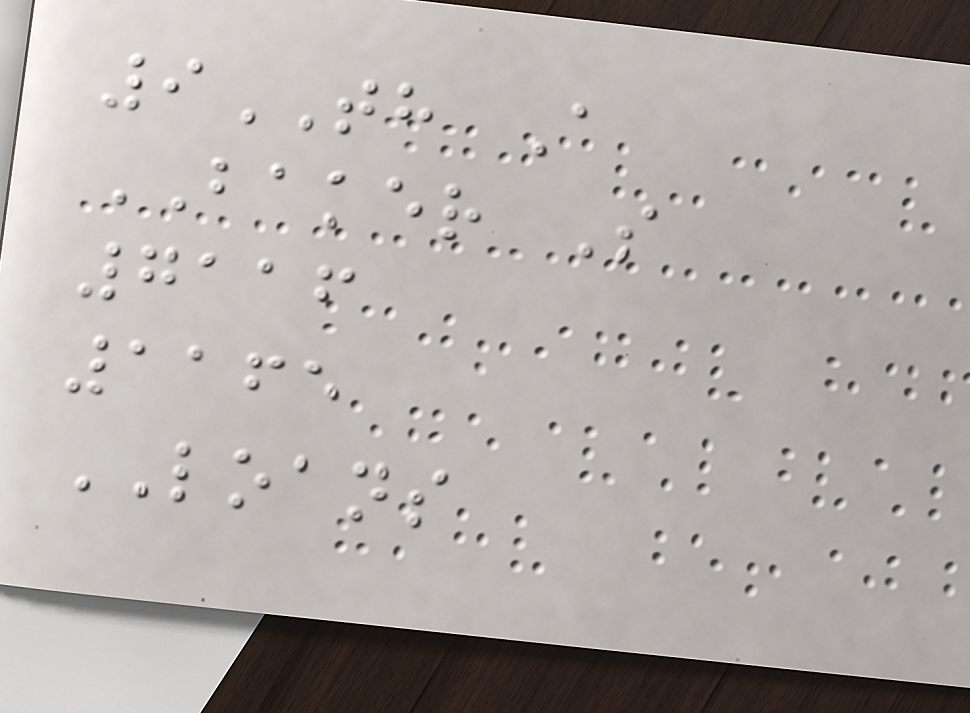9TH A
BAKER S
7116
1165
LOANS
